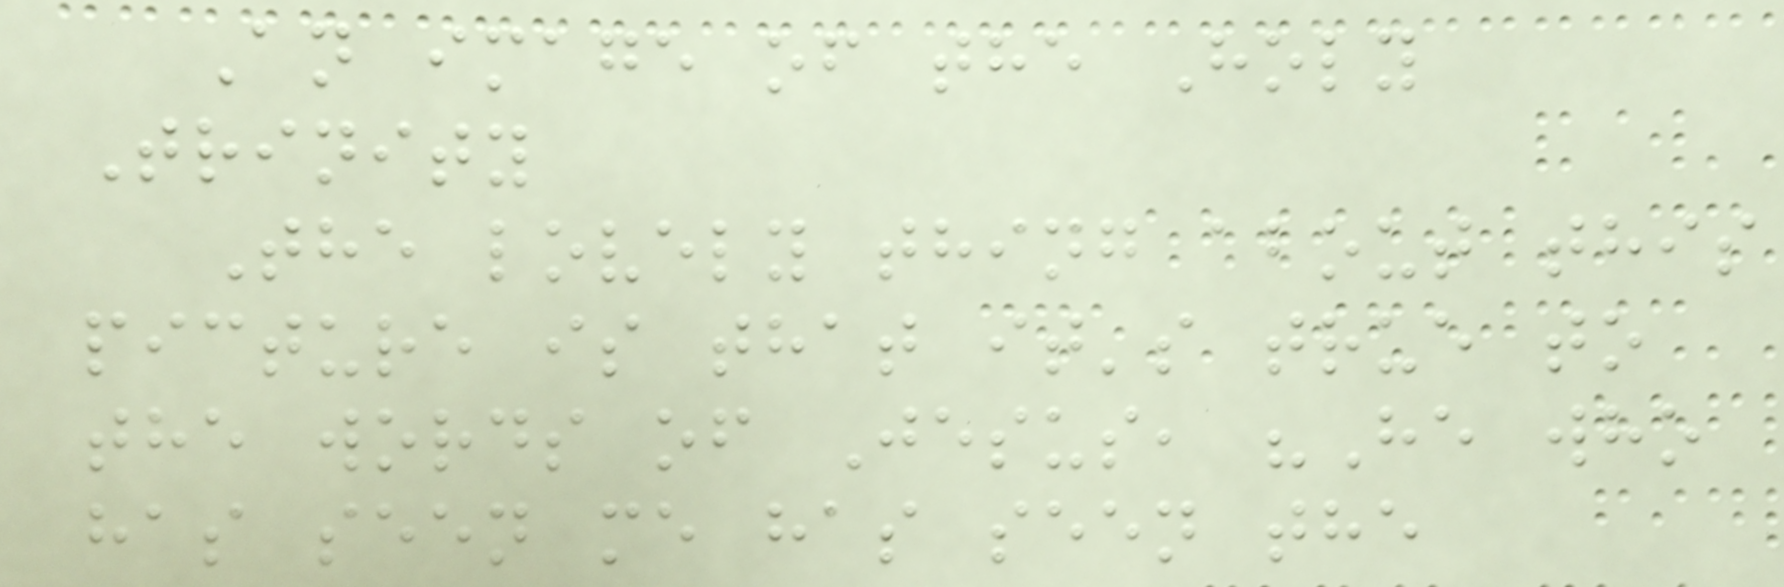An image of the Holy
Trinity
The lovely thing about this
picture is that it's true to
the words of Jesus, "He who
has seen me has seen the
